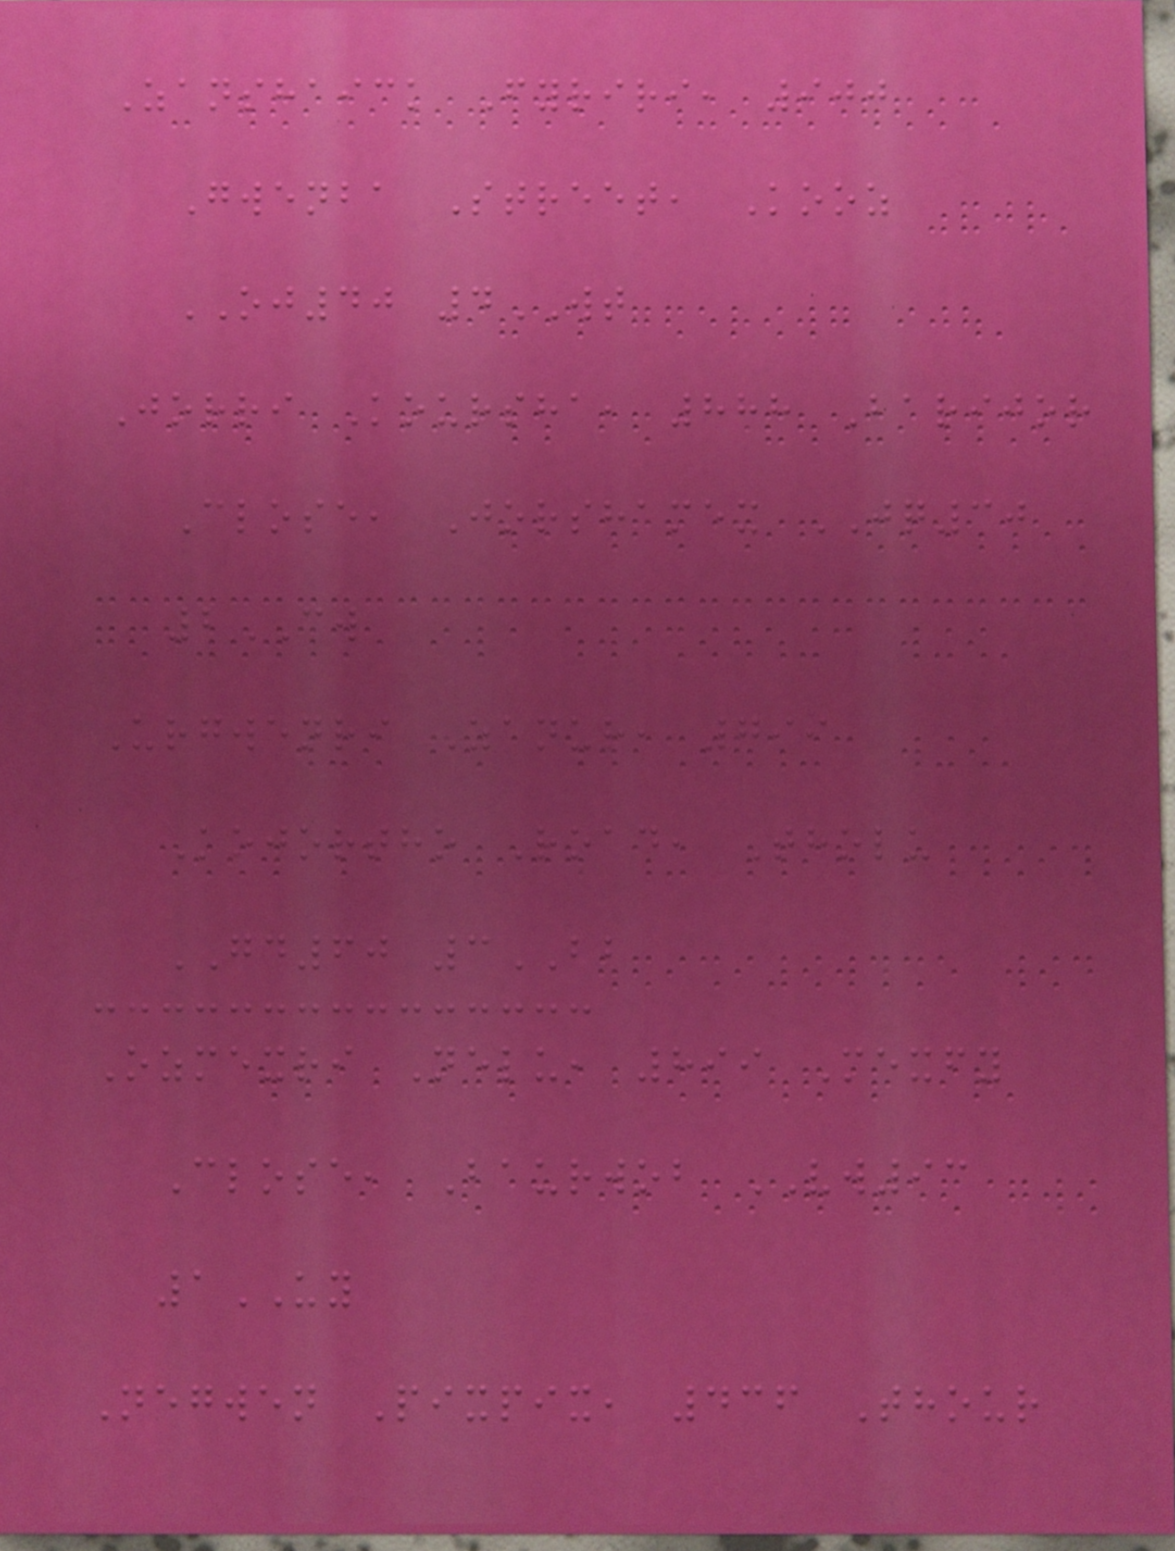Zanshaick Fyriri, 900
Gwenba Street, Kooz
OJ40 4WT
Jorri Koursha, 888 Barijor
Close, Jorshamex JQ30
2CW
Urgwenri Zanur, 799
Kojortho Road, Tholu
GD60 3BB
Ozmexri Nelu, 899 Mexfy
Close, Baurwob VW93
1UY
Negwen Pixpix, 436 Thour
